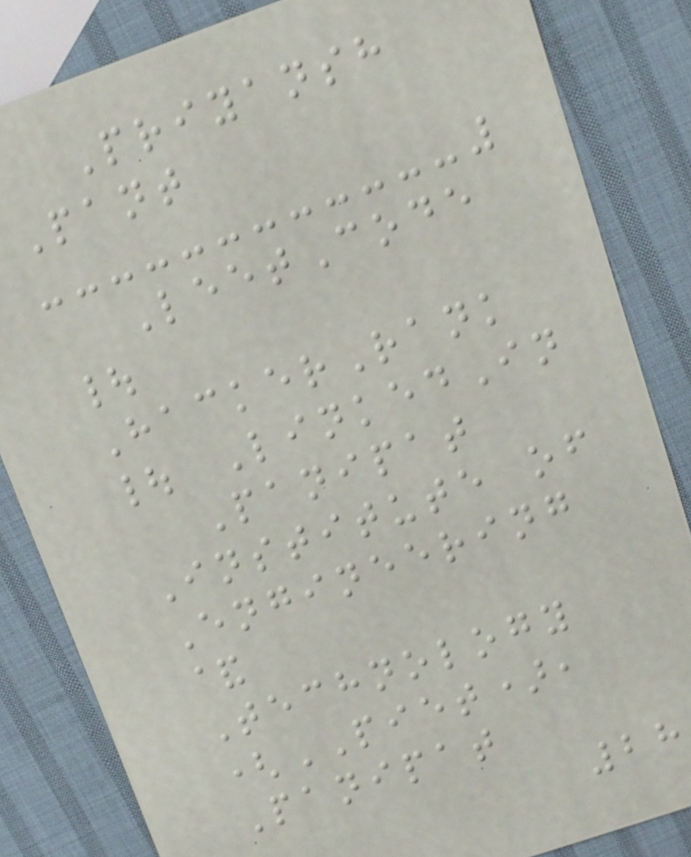Priyansh
Pant
LeetCode
|
HackerRank
| LinkedIn
Panipat
Institute of
Engineering
&
Technology
(PIET),
Panipat
28
